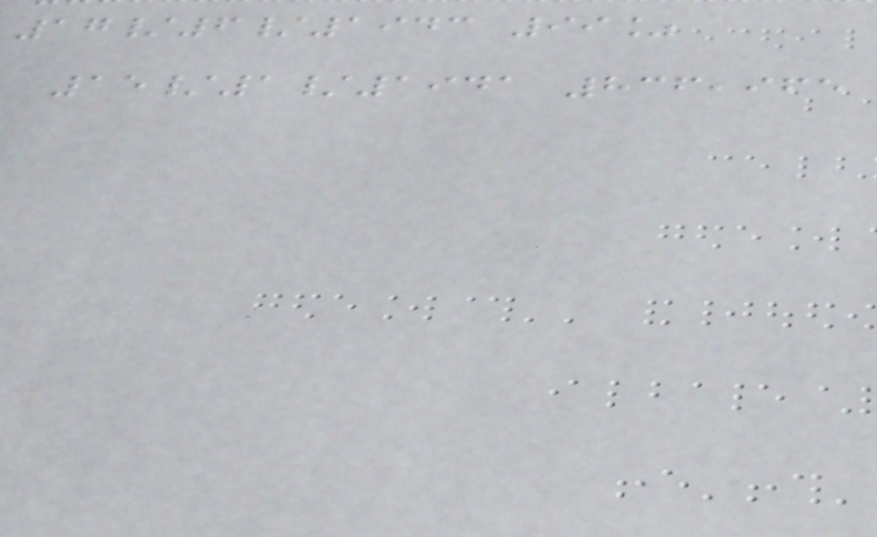17/6/1943 99%
15/1/1941 836,965
